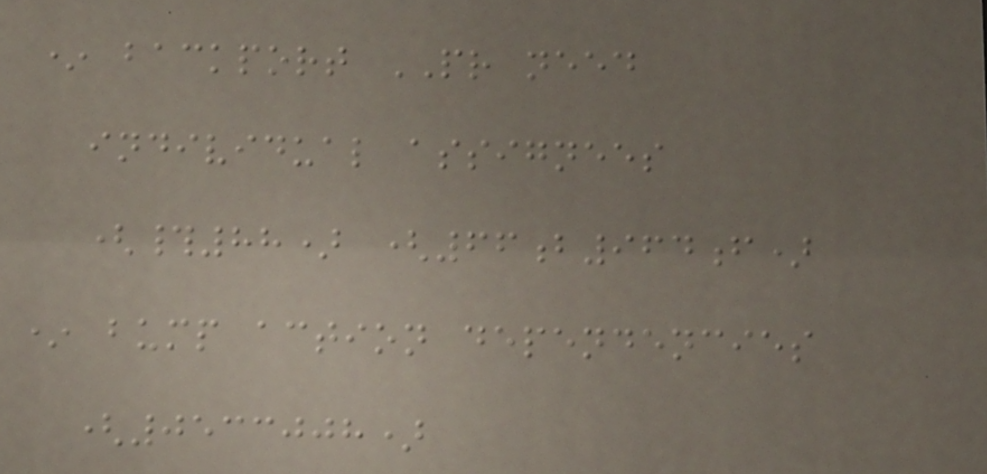* backport PR need
individual assignees
(#88) (66b964f)
* bump action dependencies
(0533008)
